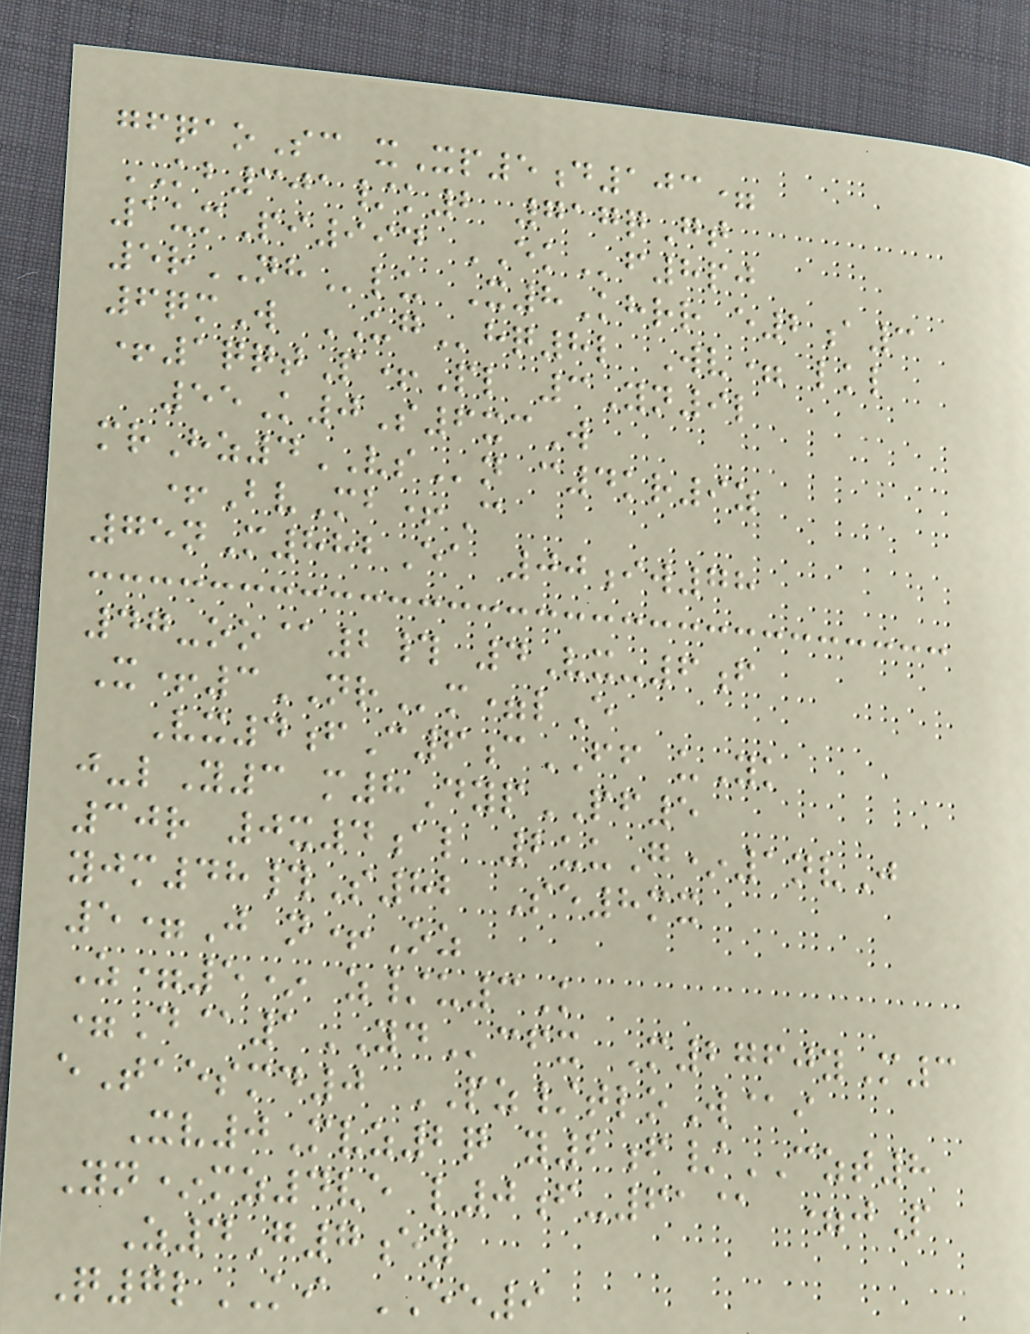gfqaoSc xXp5d103=
KB301/k2 717qGt
1umPi994 EKf8pj
5rNHlu X8Khrr e2a3
6qmW UGhq8l Wv= lkl
+1qqtP+Pl 3Yn9l
55K0S6xcW
mrHz4VSn c4kr9z
+BvMb+C
75nM882Ea 00iw78
47-oo@2# 4Vx-6f
X+3NRm=lE
Vx4fC6cFF uYk
j-lY3 m8DypPF5
30r 0x4al 2uuG*1nvJ
yjm48#S82 Se8mx
5=J n+Oz
Z=5* z/u3K
=D@1YDcfx M2760yM3
eTaesmd0 PZ/tloW@i
Xv0Mvz2q y2f/CZT8
Yn*mz4ve l0f-61@ =jP
Z4G7ey
Q7lKI EE9
